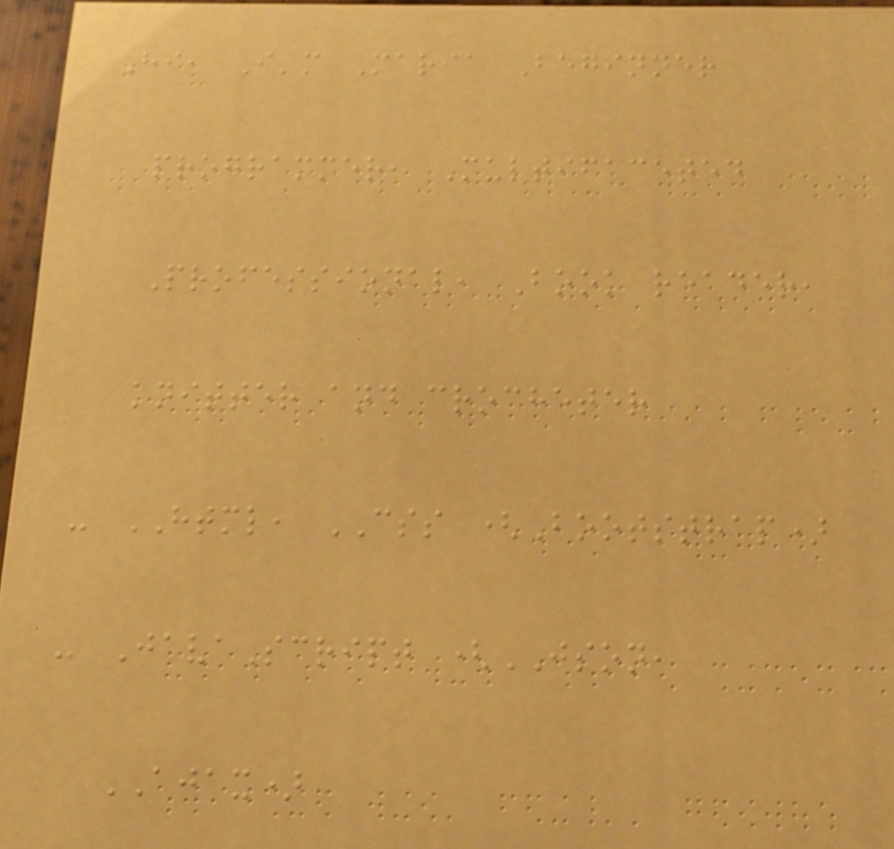Hi, I'm Maria Beginner
programmer, Multifaceted
Professional, Book reader,
knitter and crocheter
- HTML, CSS (Bootstrap)
- JavaScript (JSON,
AJAX)
